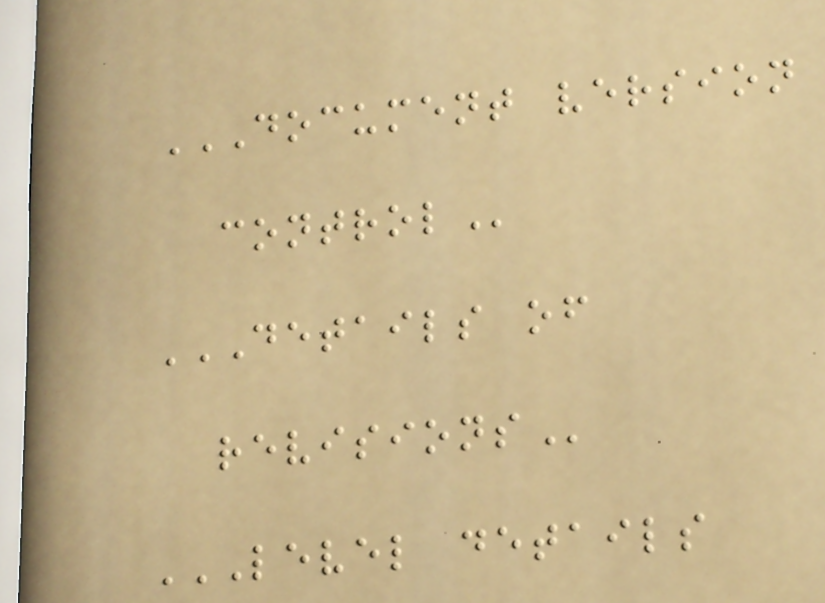DOCUMENT VERSION
CONTROL
DETAILS OF
REVISIONS
LEVEL DETAILS
